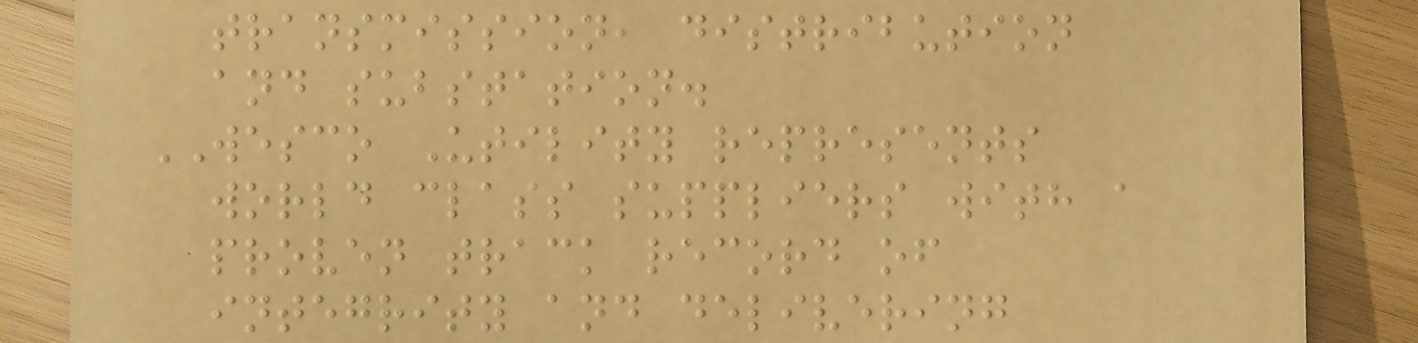transmission, distribution
and substation.
WESCO Utility represents
world class suppliers with a
proven track record of
integrity and delivering
